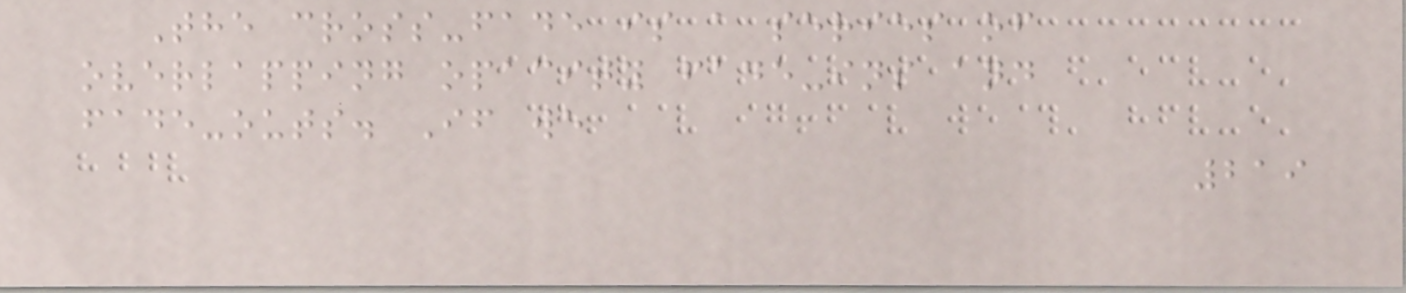The cross-fade is a series of
overlapping opacity fade-ins and
fade-outs. If we
219
